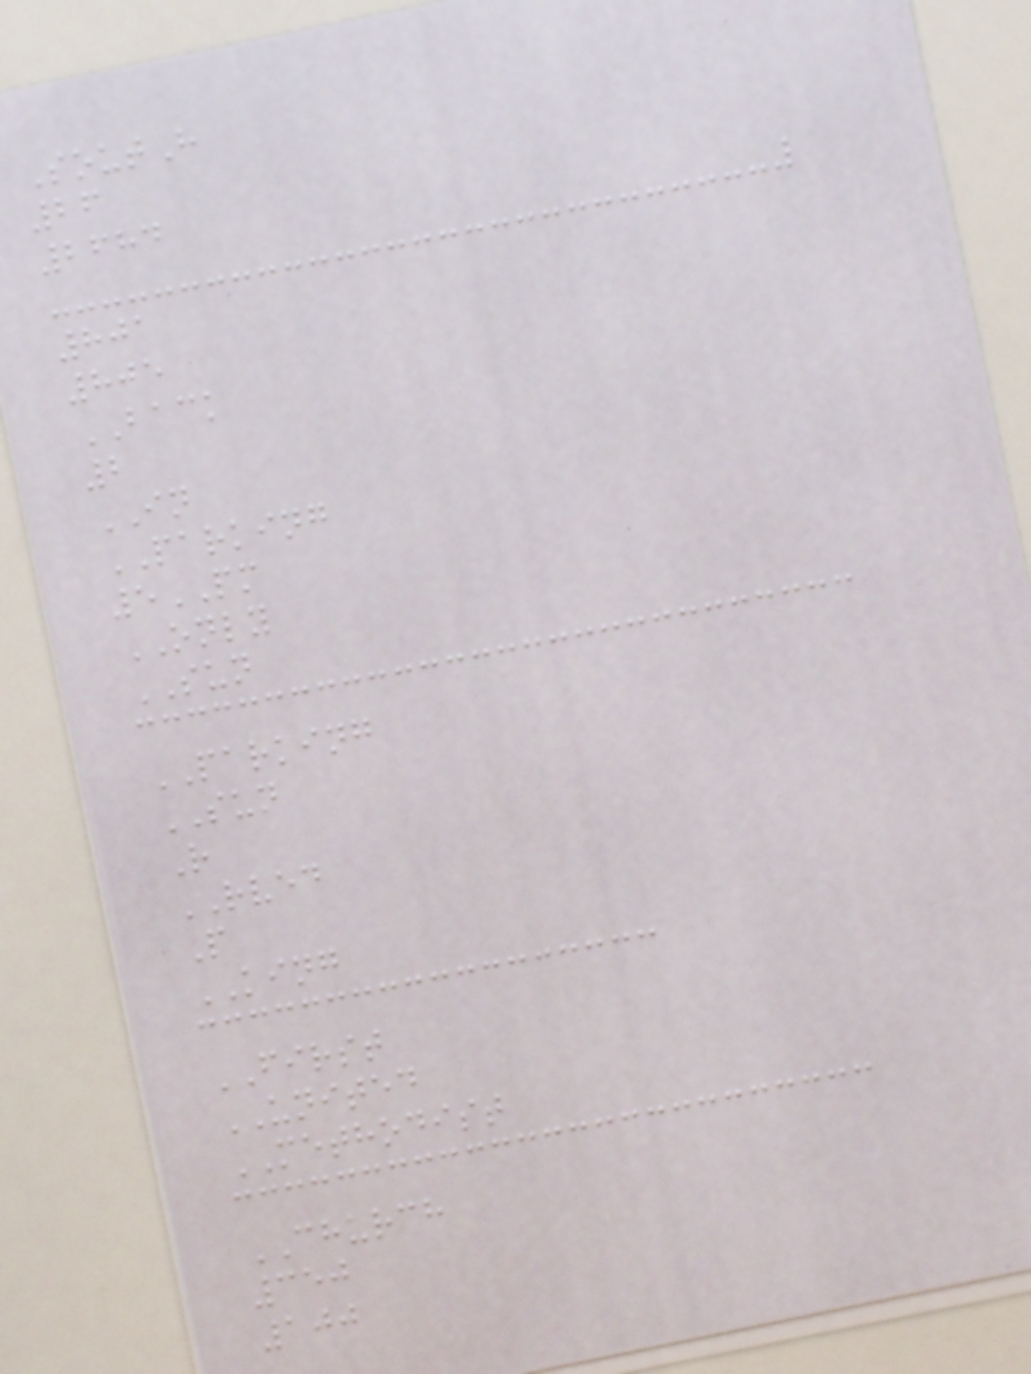SoutH
26
2684
801
805
BACK
2
IN
PARKING
5PM
ONLY
SUN
PARKING
SUN
R
RVED
P
KING
FIRST
UNITED
METHODIST
CHURCH
350
100
